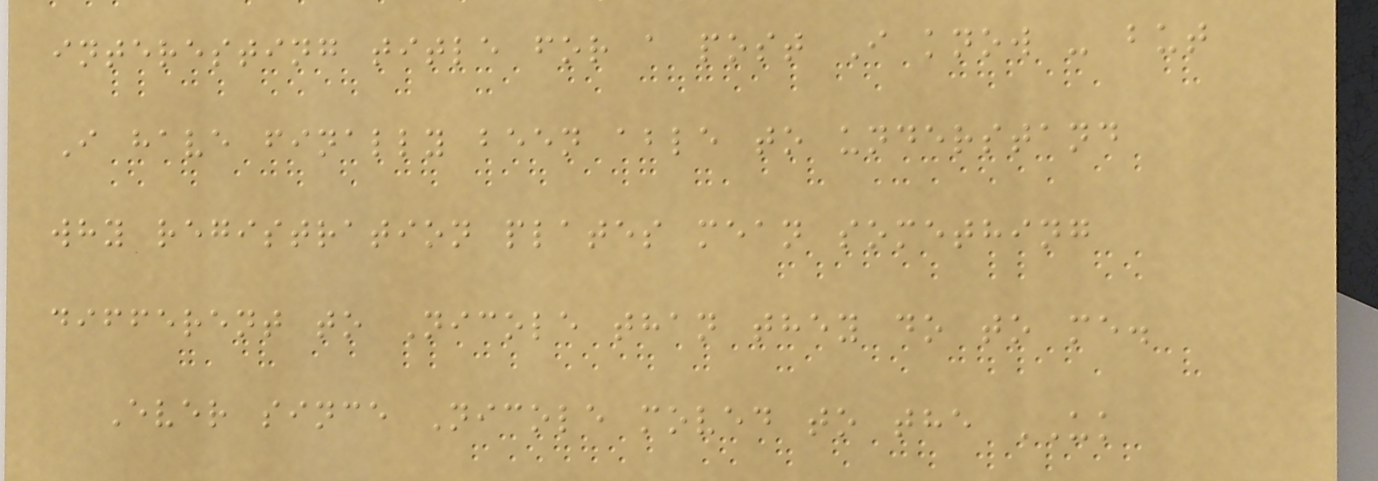interesting title for a post I know - but
I have finally been able to understand
why registration plates mean something
different to Nicole than they do to me.
Ever since Nicole moved to the UK
